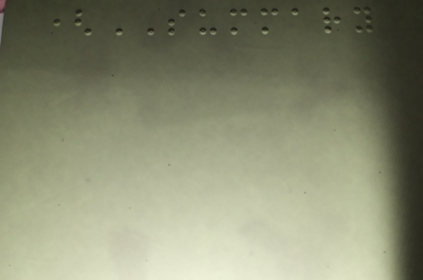(SUMMARY
